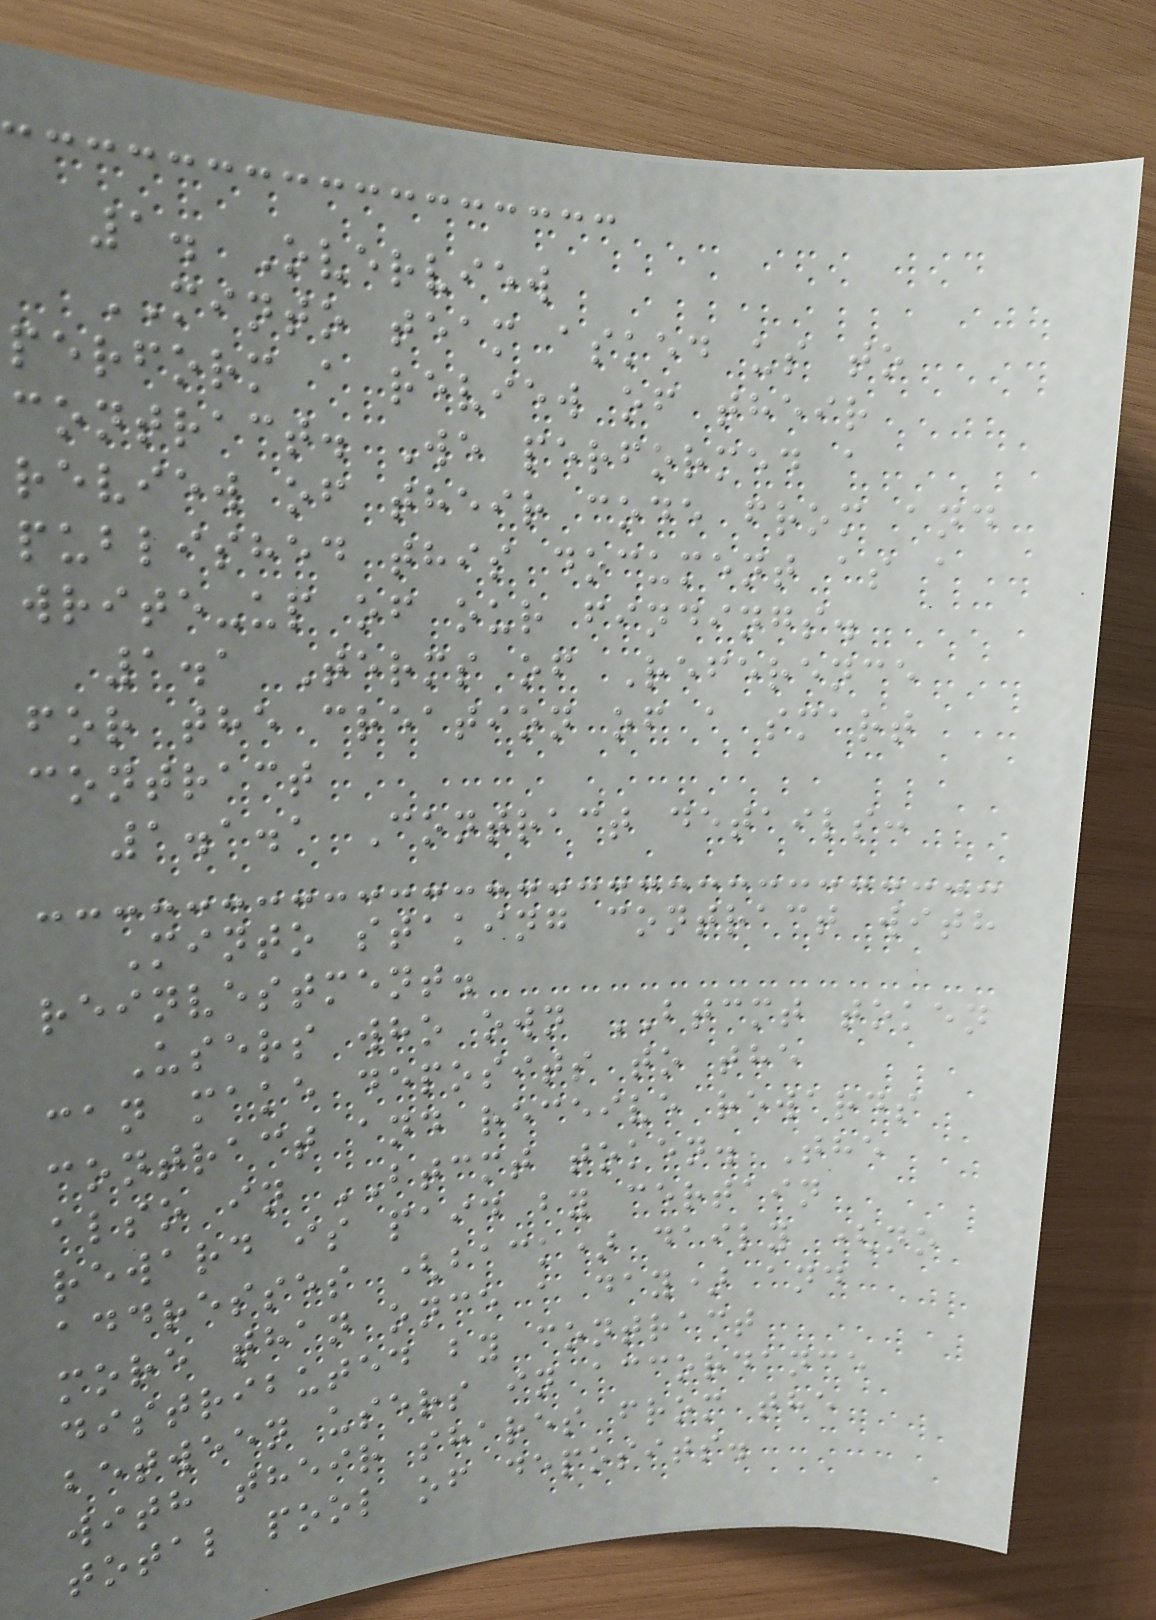1. Overview
MINTO team asked us to
perform a review of their
contract. We performed a
review of their code from and
published this document as a
write-up of our findings.
1.1 Terms of Reference
for the creation of a smart
contract
1.1.1 Contract details:
Minto staking contract with
reinvestment.
Users who own BTCMT token
can make deposits to the
contract and receive rewards
also in BTCMT token. The
reward is paid by certain
addresses (back) daily (no
more than once a day) and
distributed by contract
between users in accordance
with their shares from the
total pool of deposits.
